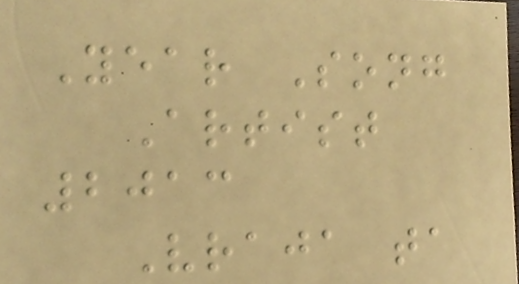Year Song
Artist
2013
Vraja ta
